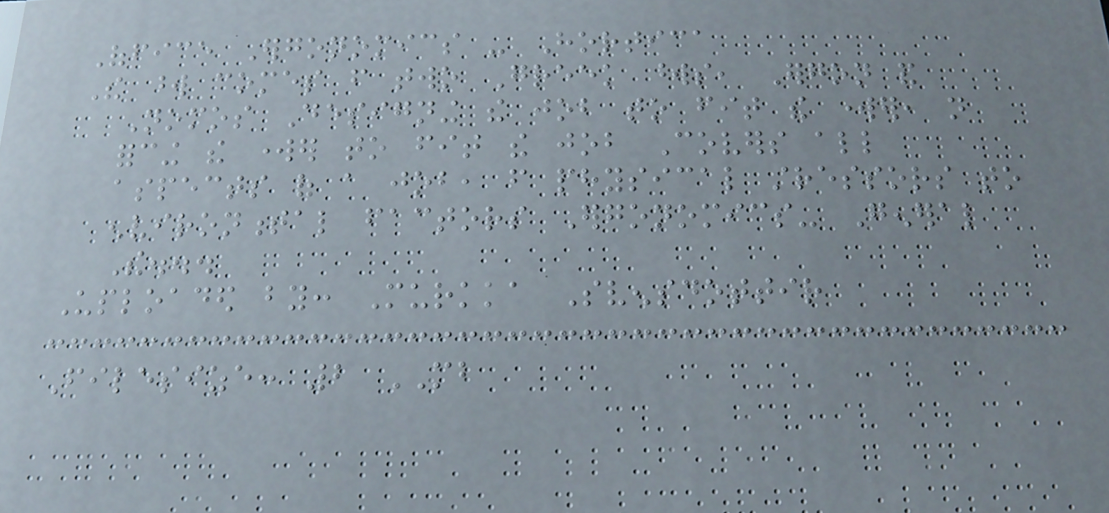Office Ergonomics - Hortica
The word comes from two Greek words, Ergon and
Nomos Designing the job to fit the worker, not
forcing the worker to fit the job Covers all
aspects of a job, from physical stressors to
environmental factors Ergonomics- General
The...
Uploaded by: Murkka Svensdottir
Filesize: 2 MB
